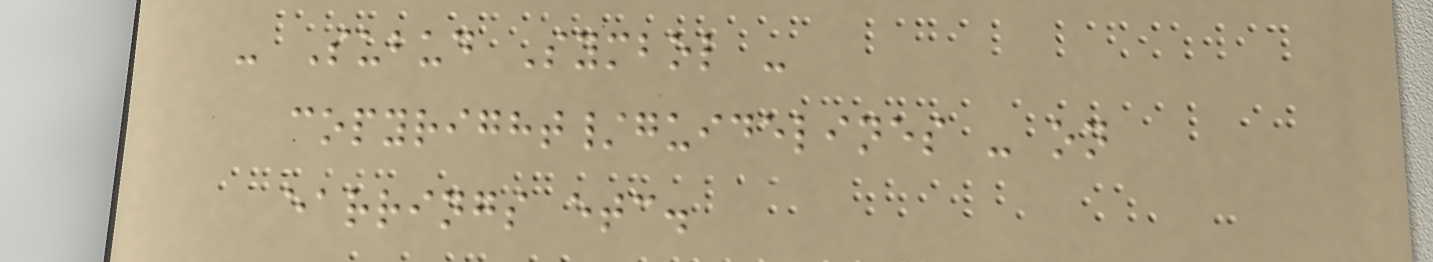- Subud Symbol -
copyright/guidelines - on
earrings etc.
